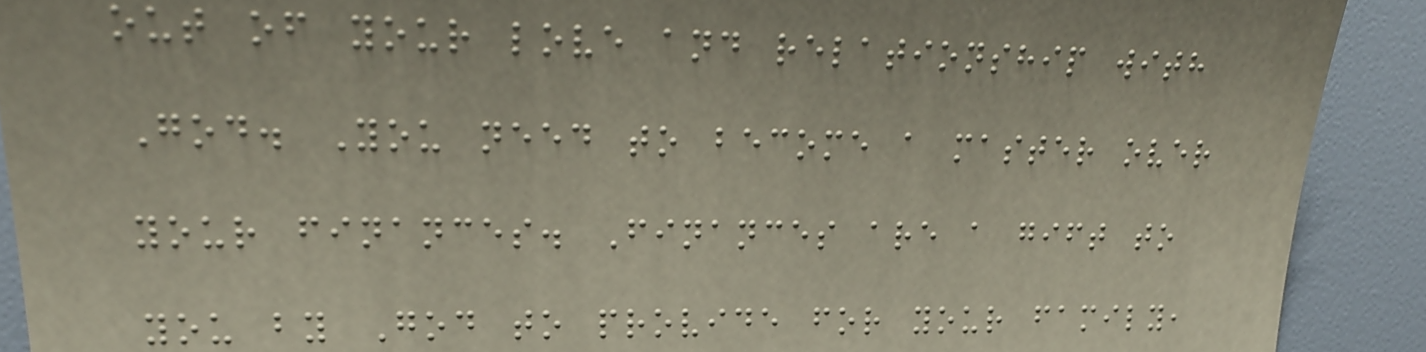out of your love and relationship with
God. You need to become a master over
your finances. Finances are a gift to
you by God to provide for your family,
